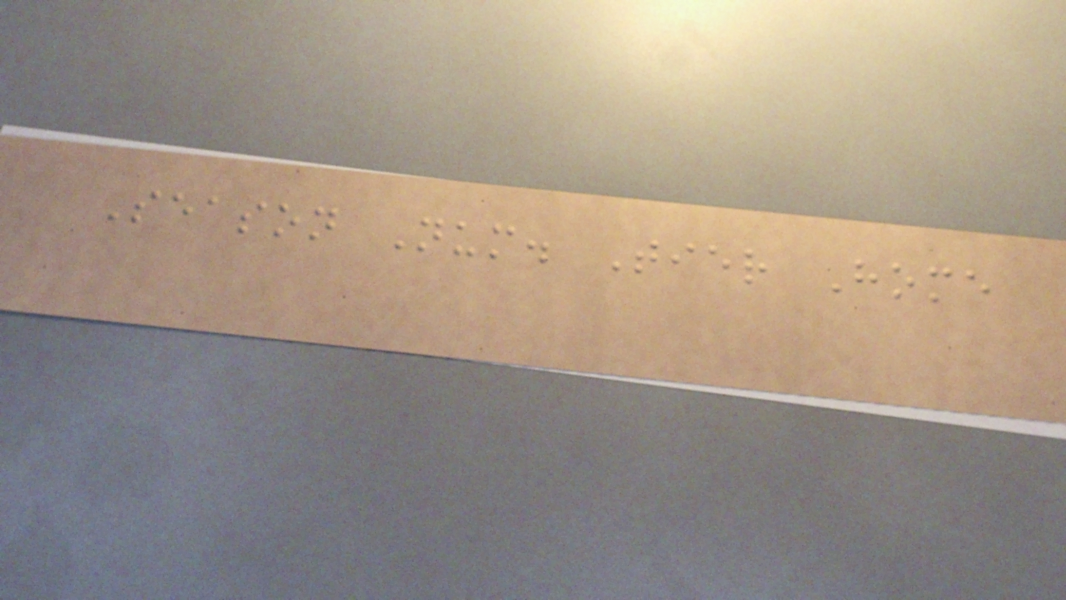Season Num. Tier Home
